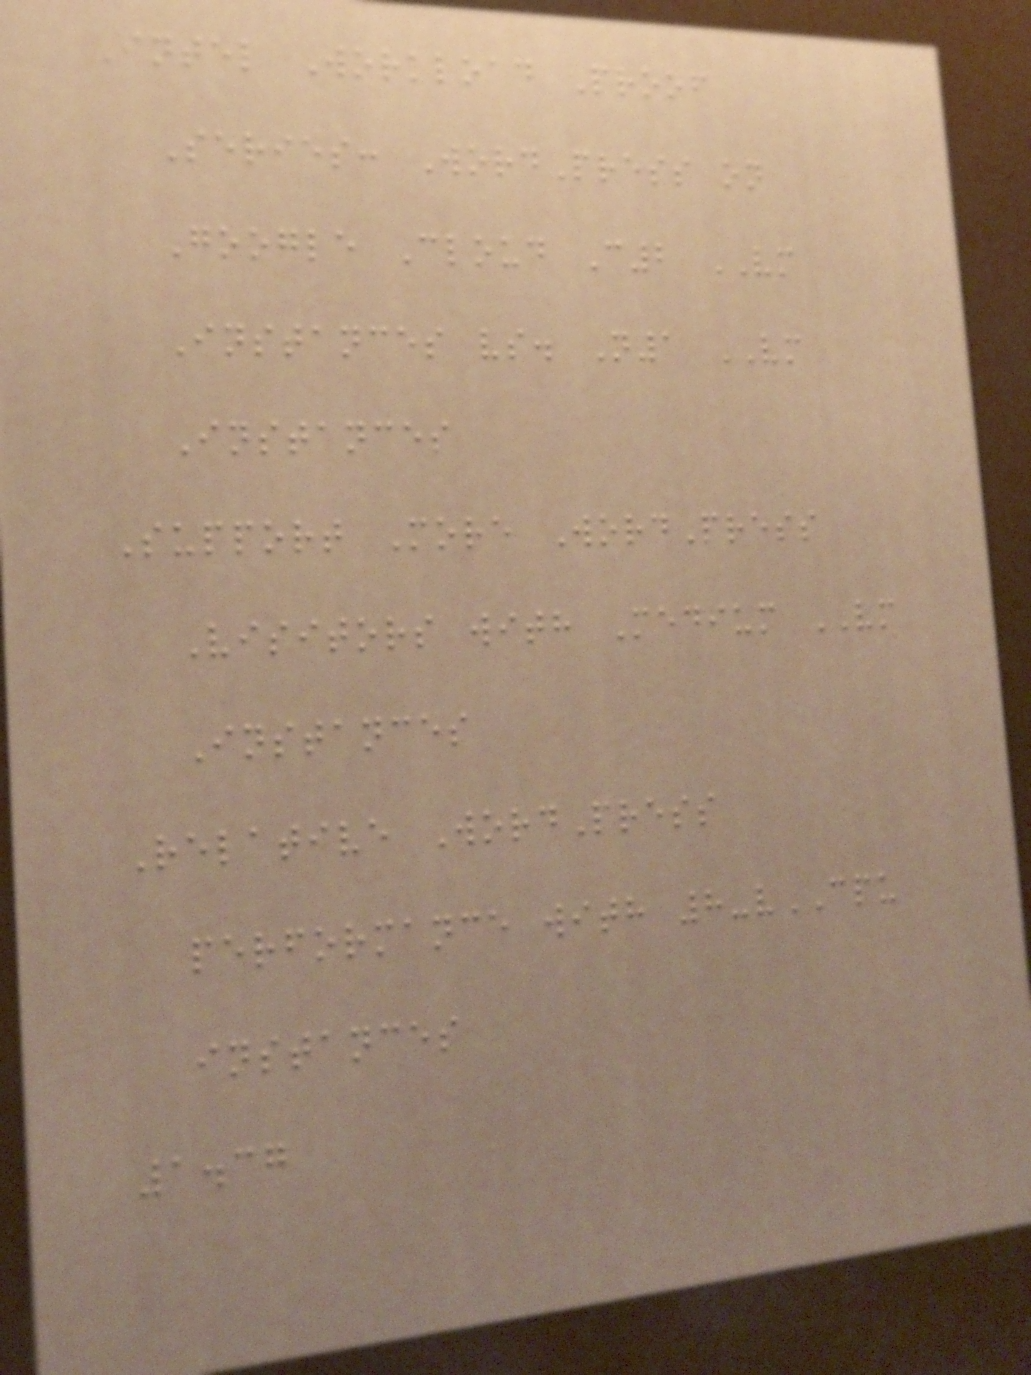Intel Workload Proof
Series: WordPress on
Google Cloud C2 VM
Instances vs. N1 VM
Instances
Support More WordPress
Visitors with Medium VM
Instances
Relative WordPress
performance with 8-vCPU
instances
1.37
